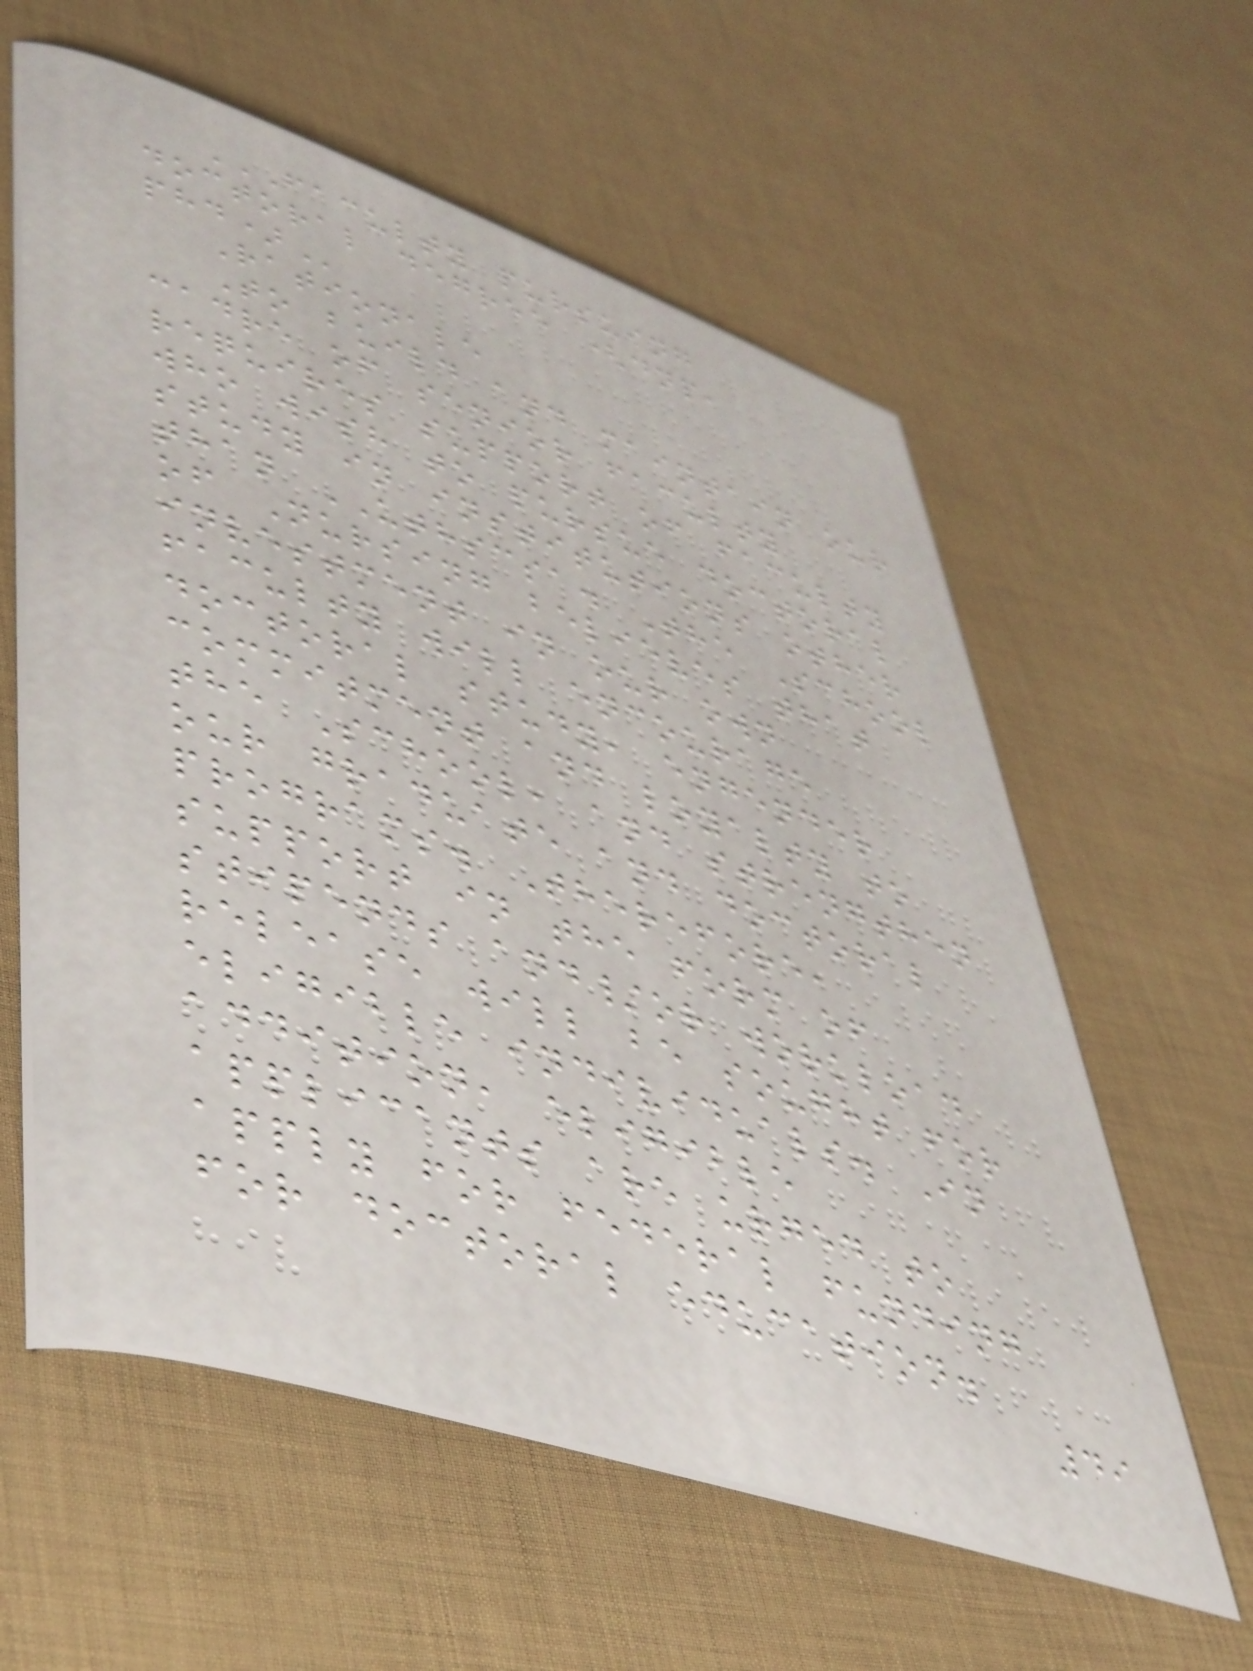FACULTY PURSUING
DOCTORAL DEGREE (DNP,
PHD)
Rationale
To build and maintain our
cadre of senior faculty
requires support of faculty
who wish to pursue doctoral
study in institutions other
than UTHSCSA. The School
of Nursing believes that
investment in our own
faculty will encourage
doctoral study, engender
commitment and loyalty to
the School, and strengthen
our graduate and doctoral
programs. Therefore,
support in the form of
stipends and/or workload
release will be sought for
eligible individuals. In
addition, eligible
applicants are urged to
apply for federal funding
for doctoral education.
49
